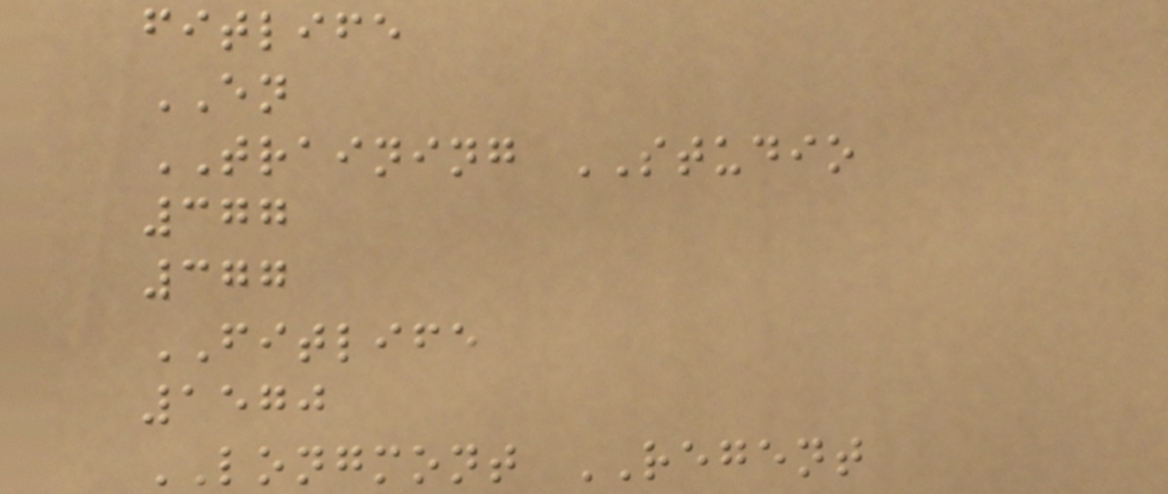fitlife
EN
TRAINING STUDIO
377
377
FITLIFE
1570
LONGMONT REGENT
